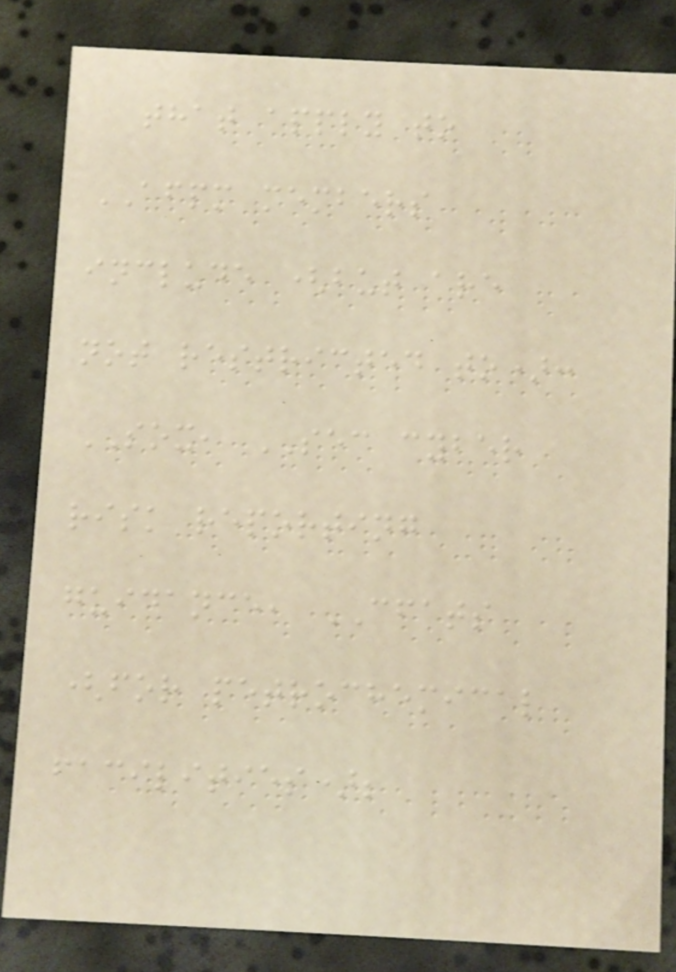that apply to
AFPM members
include (but are
not restricted to):
SOX, SEC cyber
risk reporting
guidance, CFATS
(for petrochemical
facilities);
